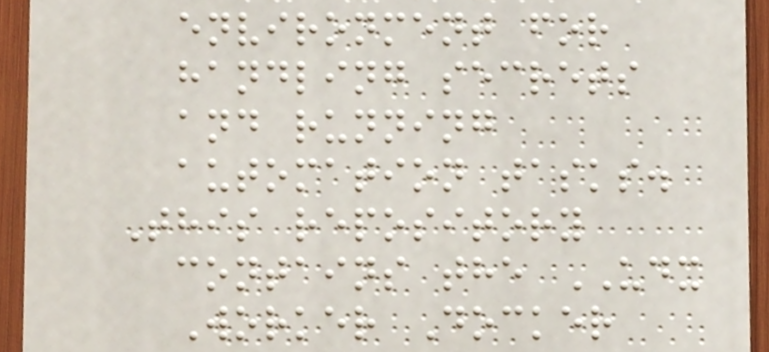environment for
handling secrets
and running
automation tasks.
This repository
contains the UDX
Worker Docker
